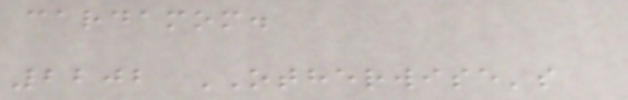cardamom.
2202 OTHERWISE's
